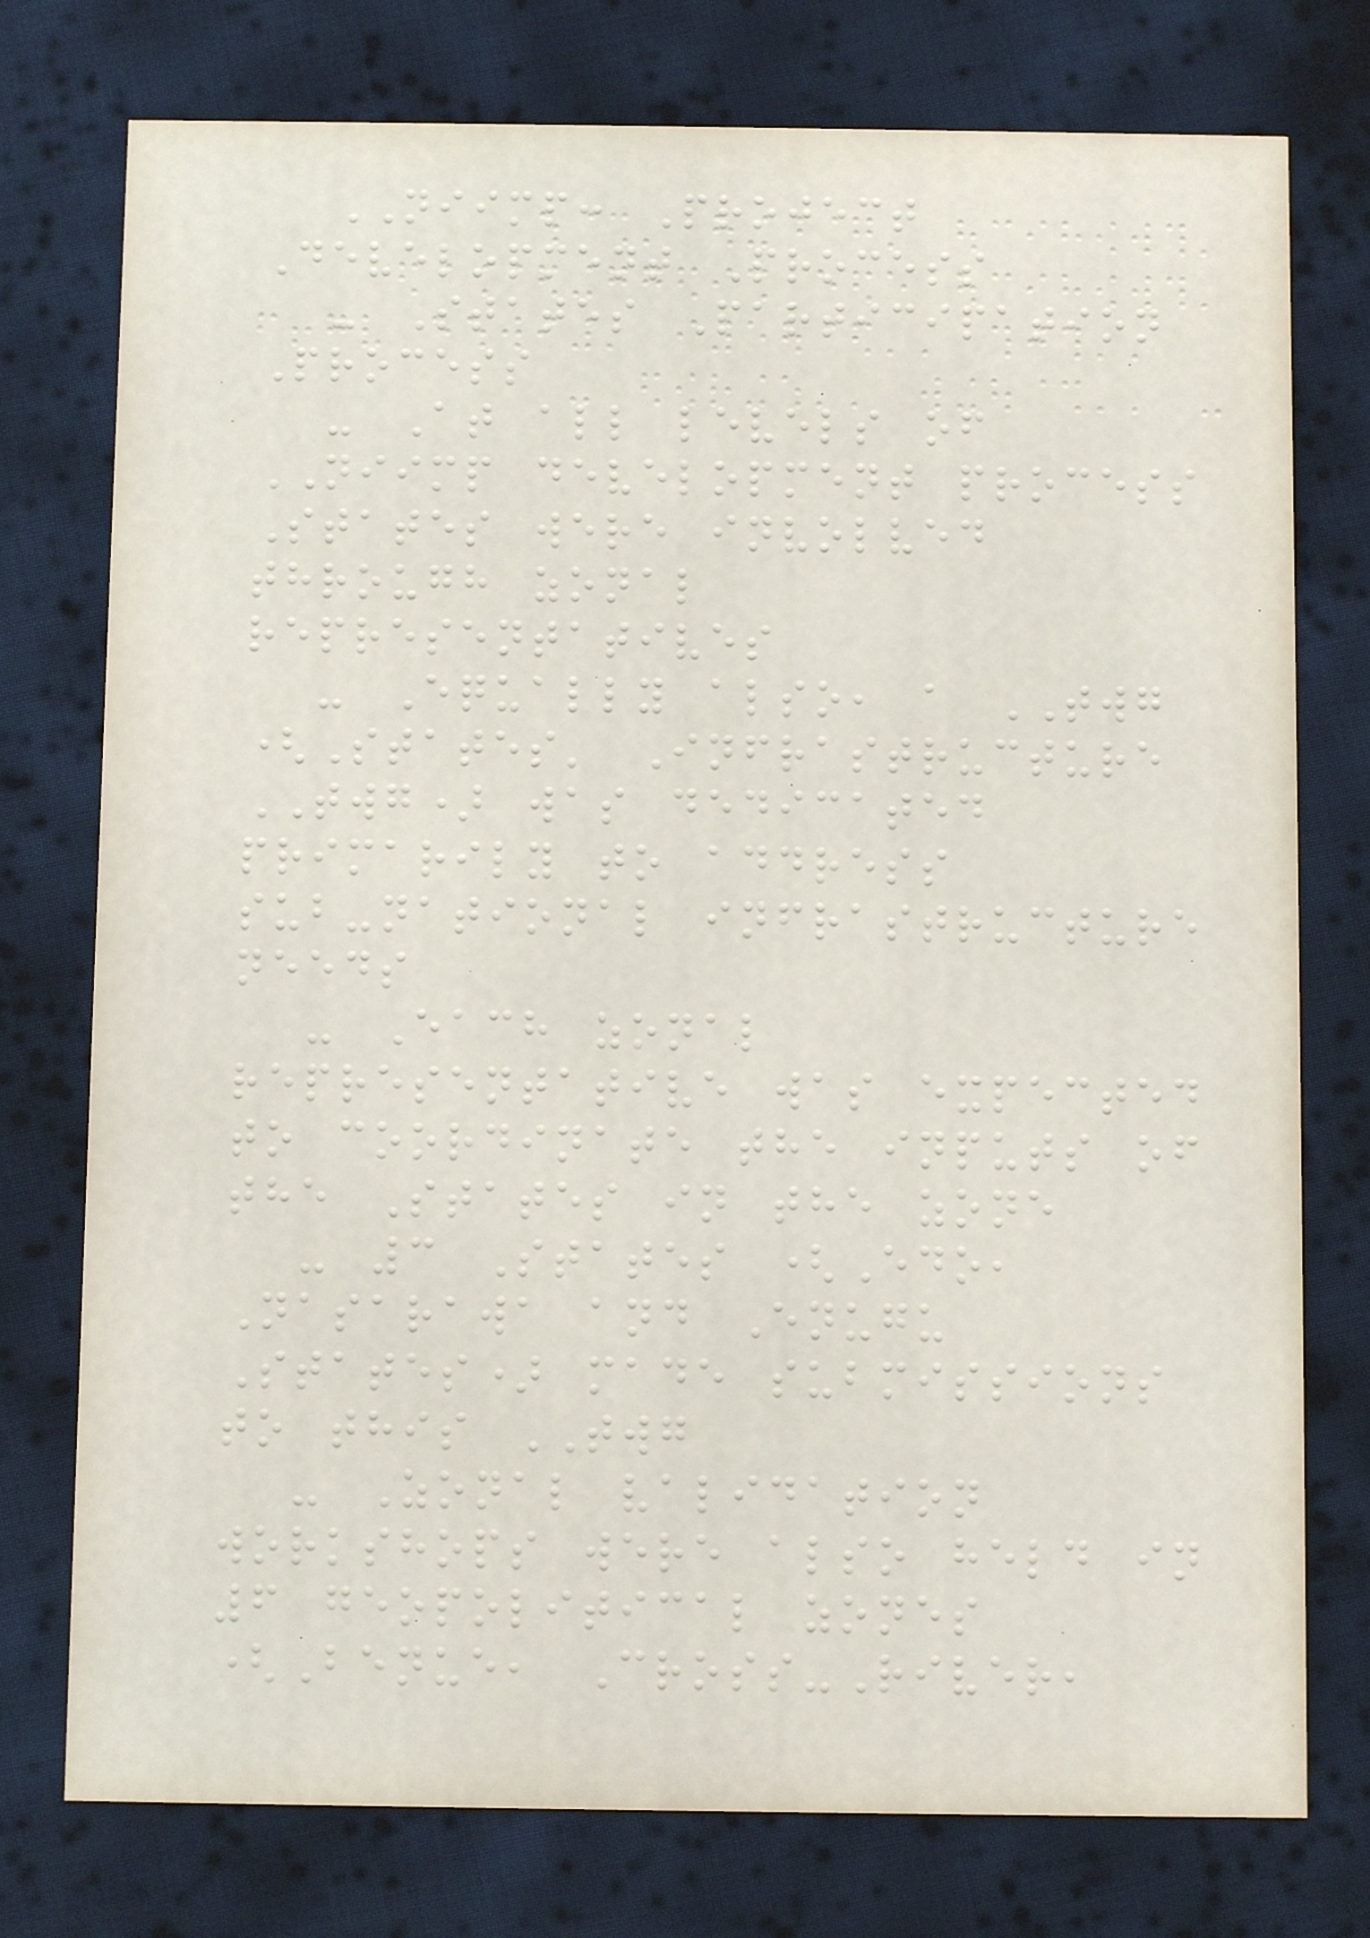NIIMP: Project
Development Process
- States Participation
Process
- At all levels of
NIIMP development process
States were involved
through zonal
representatives
- Equally also, a TWG
(States' Infrastructure
TWG) was dedicated
primarily to address
sub-national infrastructure
needs
- Each zonal
representative was expected
to coordinate the inputs of
the States in the zone
- 3 States (Edo,
Nasarawa and Enugu
States) made submissions
to this TWG
- Zonal validation
workshops were also held in
6 geopolitical zones
(Benue, Cross-River,
